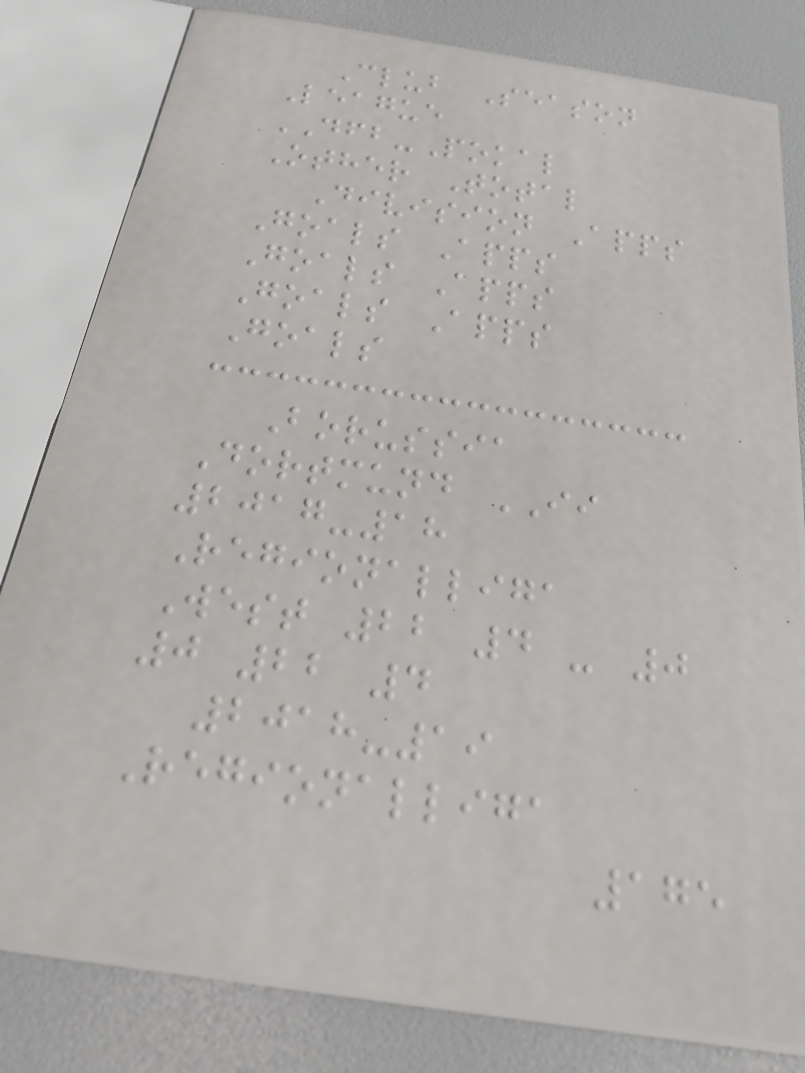Club Season
League
DFB-Pokal
Other Total
Division Apps
Goals Apps
Goals Apps
Goals Apps
Goals
Borussia
Dortmund II
2017-18
Regionalliga
West 22 4 - 0
0 22 4
2018-19
Regionalliga
175
